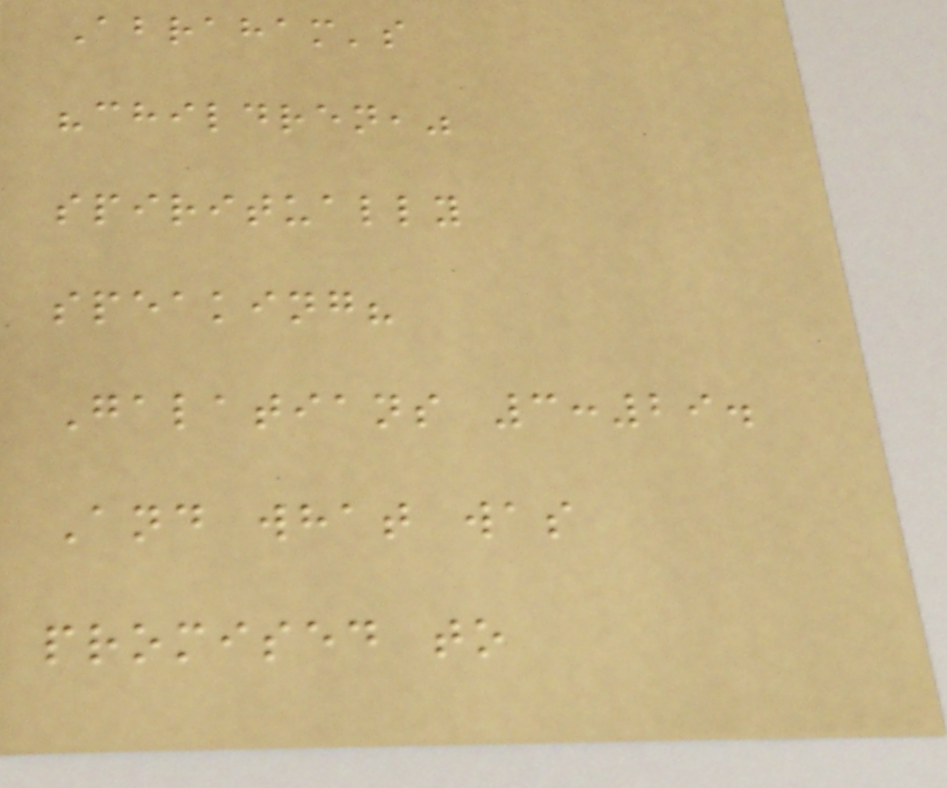Abraham's
"children,"
spiritually
speaking?
Galatians 3:29.
And what was
promised to
